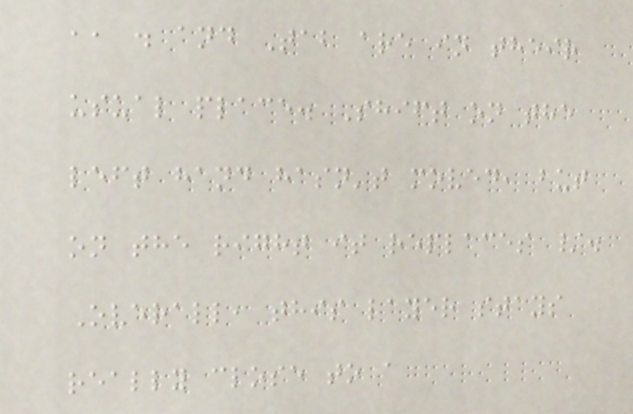,, . and Tab are in their
usual place. Shift on the
left hand hasn't moved, but
on the right it replaces /.
Overall, this layer stays
really close to a
